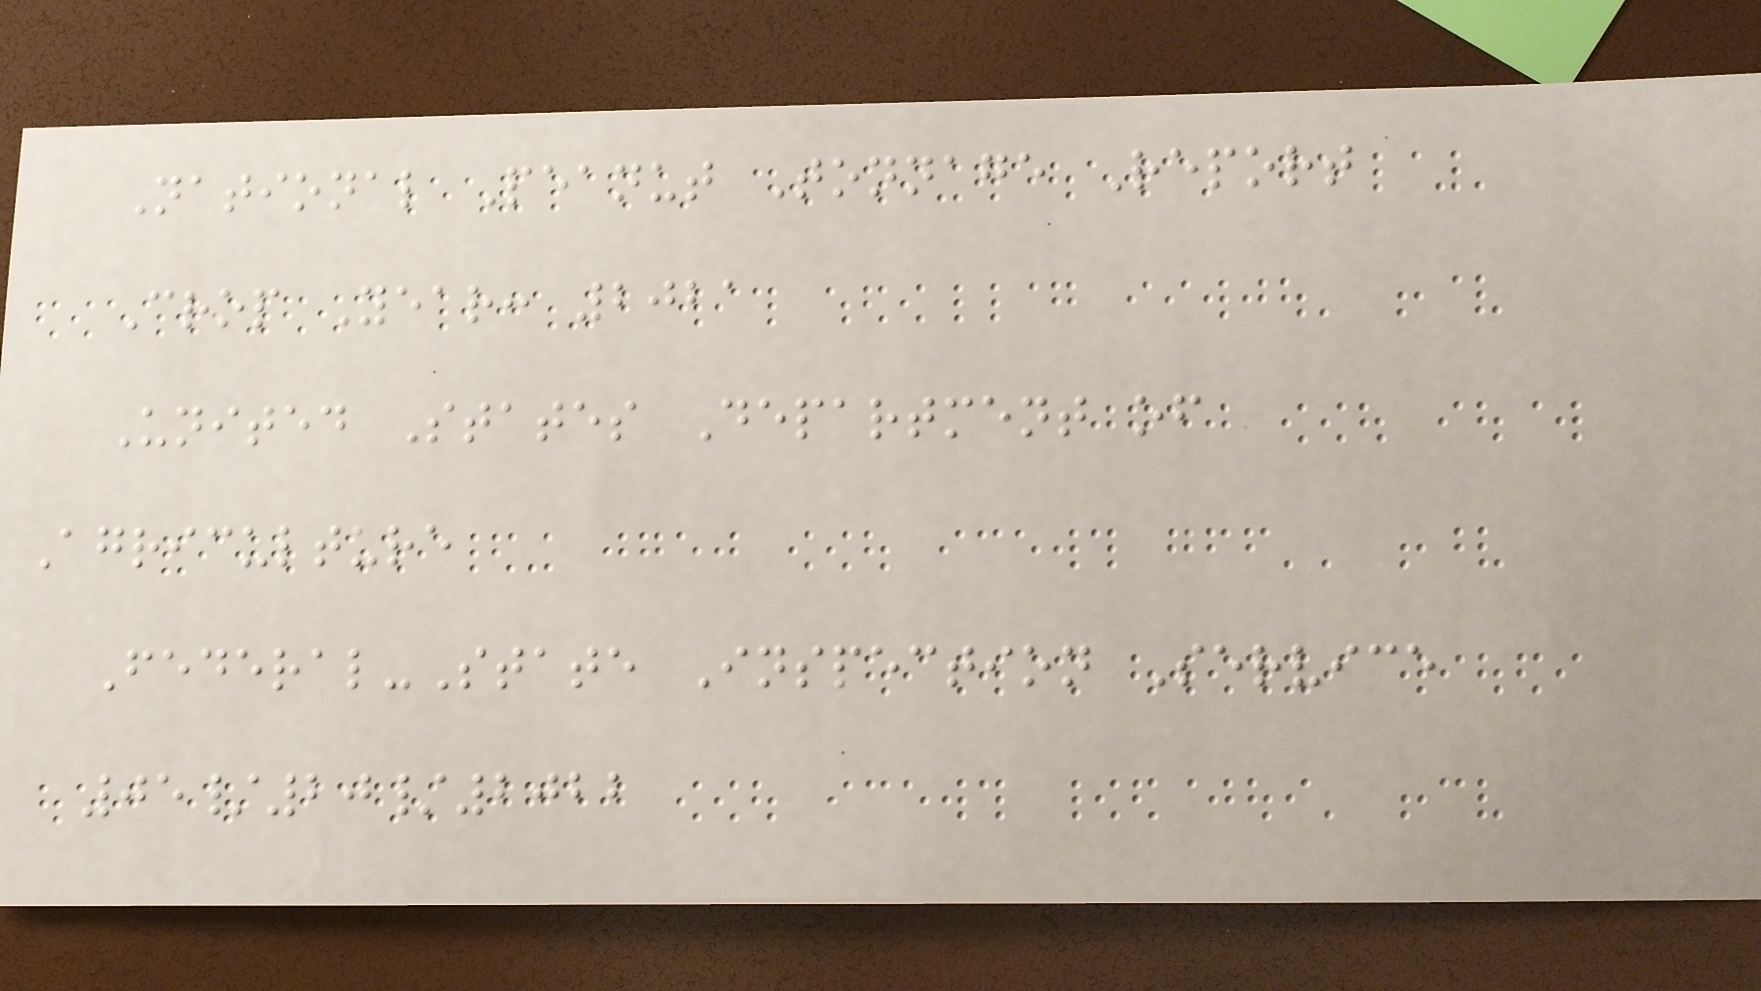National Peanut Tonnage Report
Crop Year: 2021
United States Department of
Agriculture
Federal-State Inspection Service
05/20/2022
